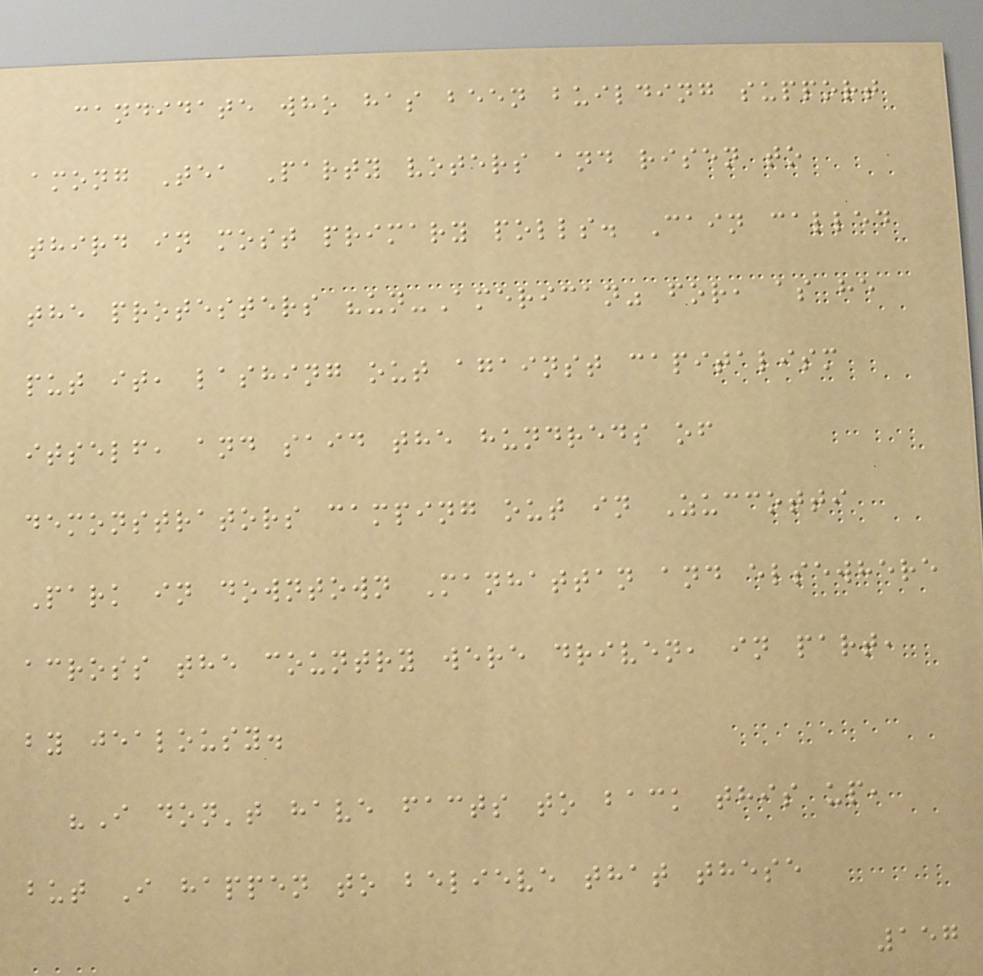candidate who has been building support
among Tea Party voters and risen to
third in most primary polls. Cain called
the protesters "un-American" for, as he
put it, lashing out against capitalism
itself, and said the hundreds of
demonstrators camping out in Zuccotti
Park in downtown Manhattan and elsewhere
across the country were driven, in part,
by jealousy.
"I don't have facts to back this up,
but I happen to believe that these
157
